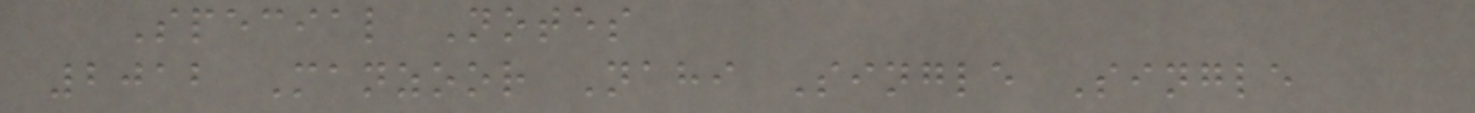Special Notes
2012 Manzoor Nahi Single Single
